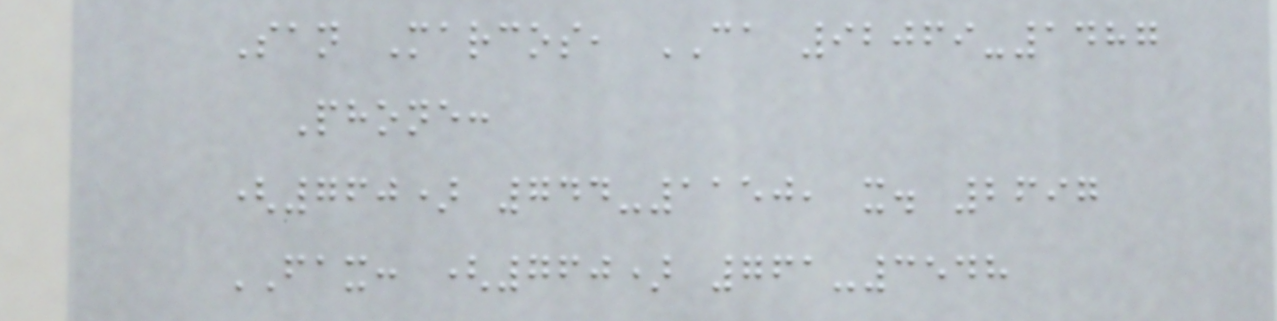San Marcos, CA 92069-1487
Phone:
(760) 744-1150, x. 2697
FAX: (760) 761-3548
